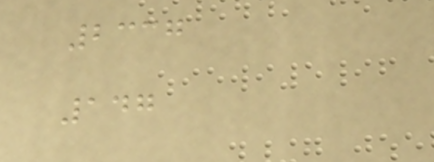2337
147
